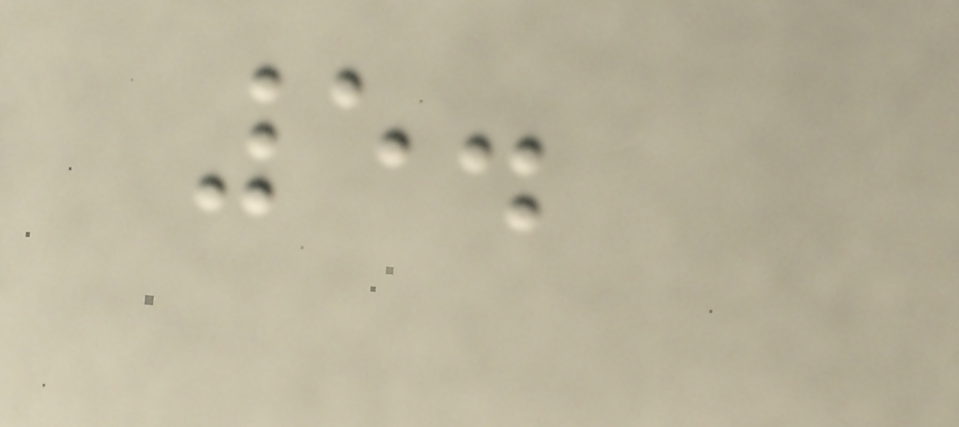5.
